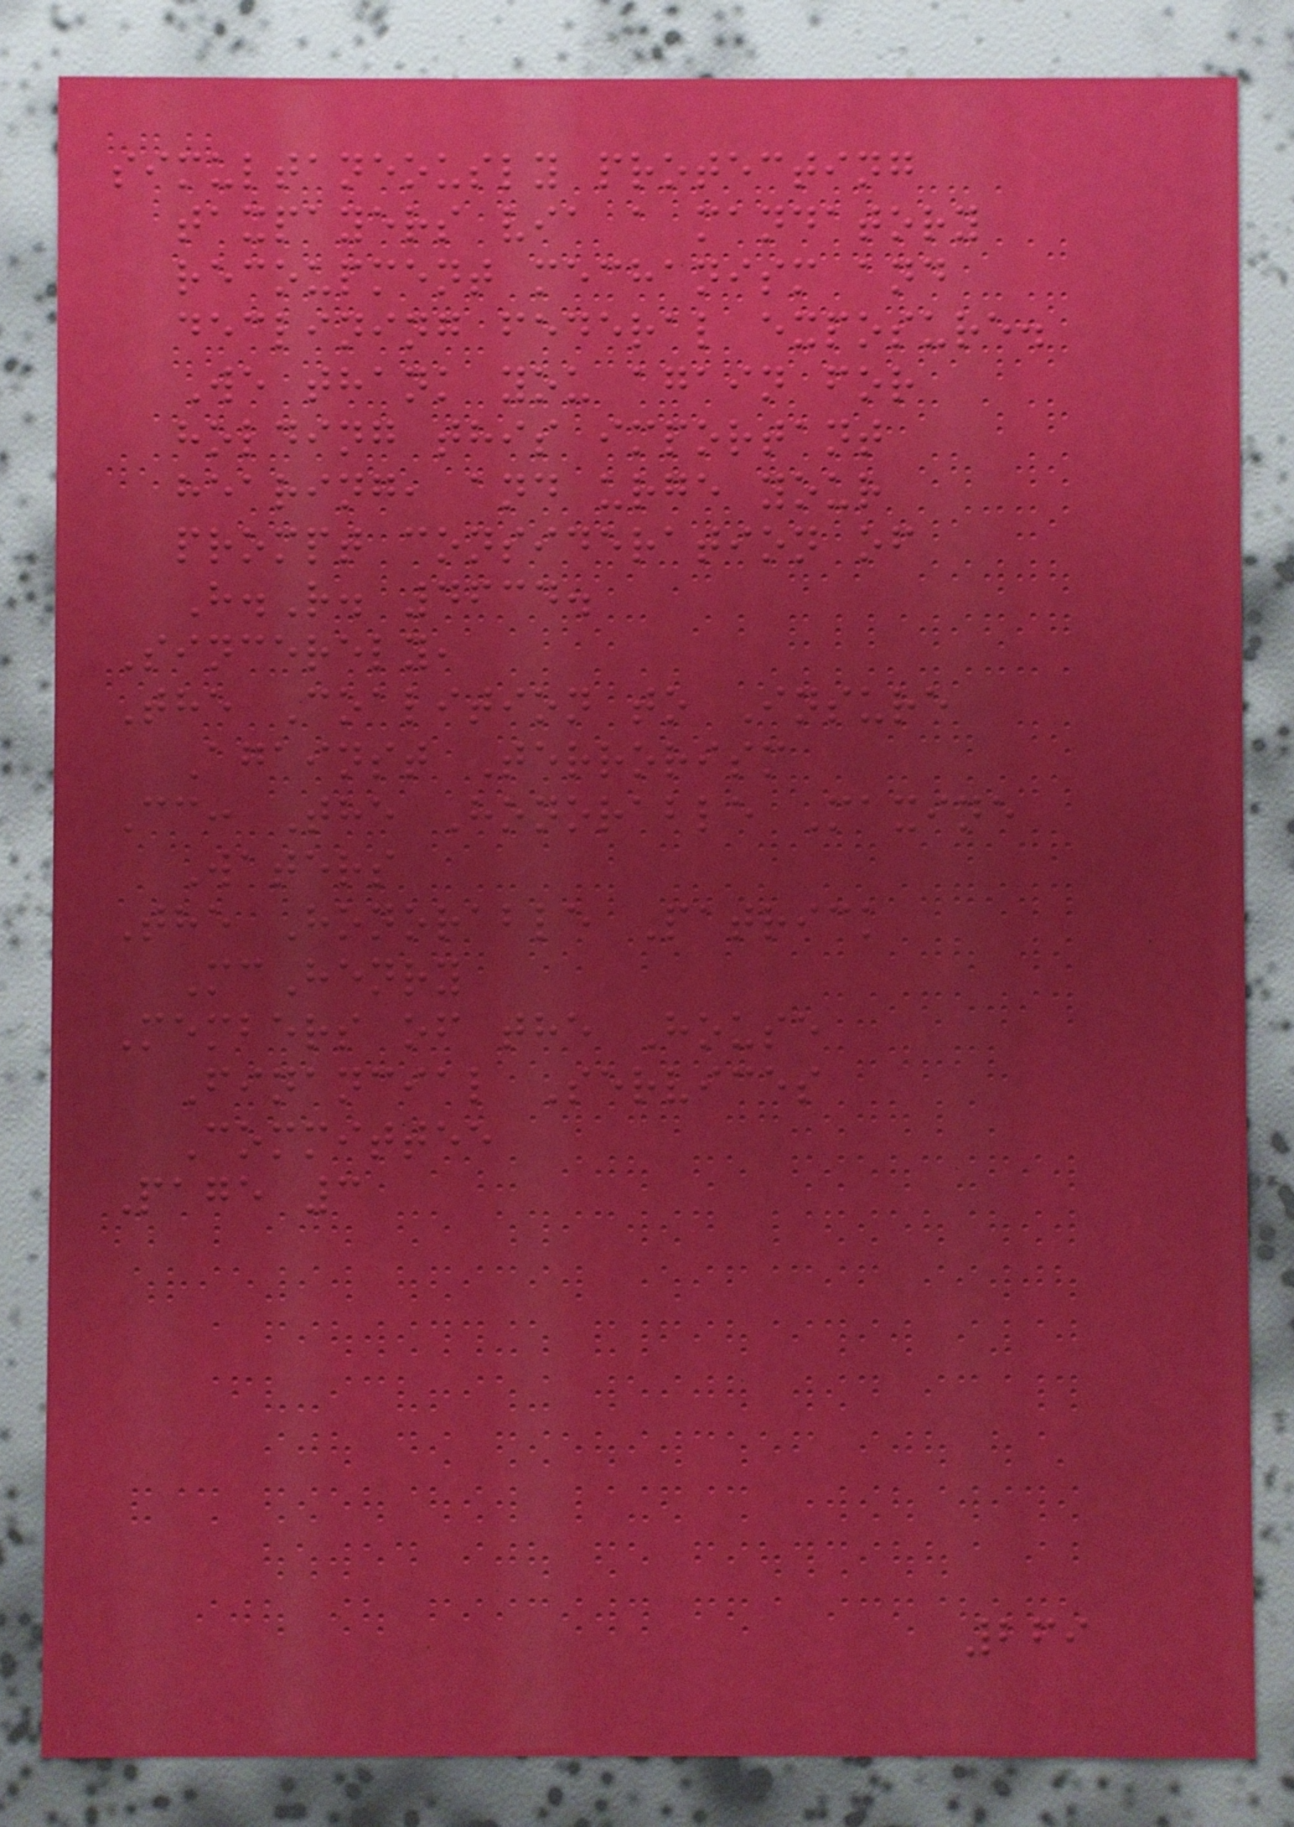simultaneously protecting
taxpayers via a mandatory
recoupment mechanism and
declining federal exposure.
We thank you again for
holding this important
hearing, and urge your
prompt consideration of
H.R. 4634.
Sincerely,
The Coalition to Insure
Against Terrorism
Cc: The Honorable Maxine
Waters
The Honorable Patrick
McHenry
Members of the House
Financial Services
Committee
Page 3
269
